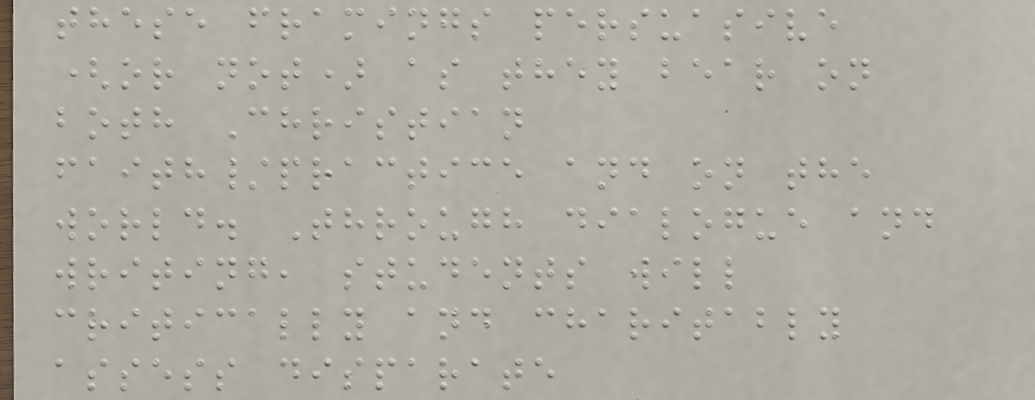these framings persuasive
(or not) as they bear on
both Christian
faith/practice and on the
world. Through dialogue and
writing, students will
critically and charitably
assess disparate
